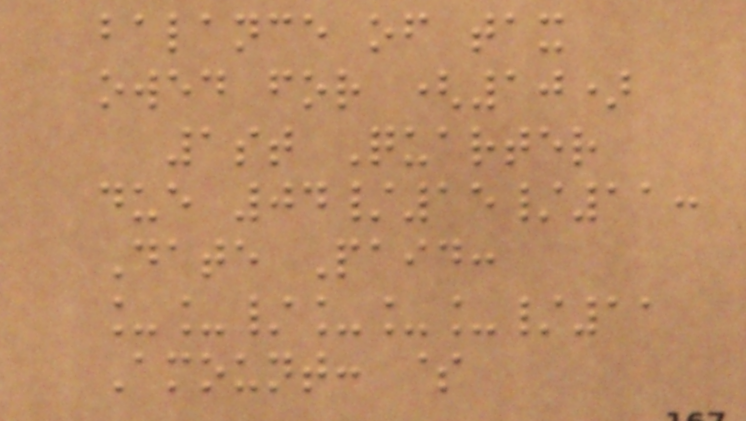balance of tax
owed for (10)
1st Quarter
due 04/15/11:
Date Paid:
__/___/11
Amount: $
